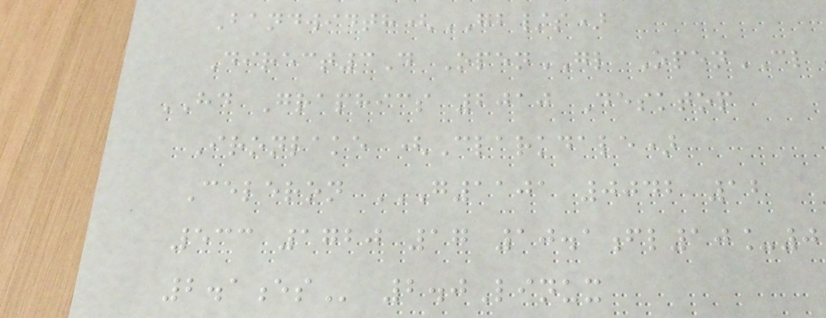Bandwidth(GB/s)
Direct3D OpenGL OpenCL
HD Graphics 2010 Desktop
Ironlake (Clarkdale)
Celeron G1101 0042 12
533 1720 17 10.1FL10_0
2.1ES 2.0Linux
